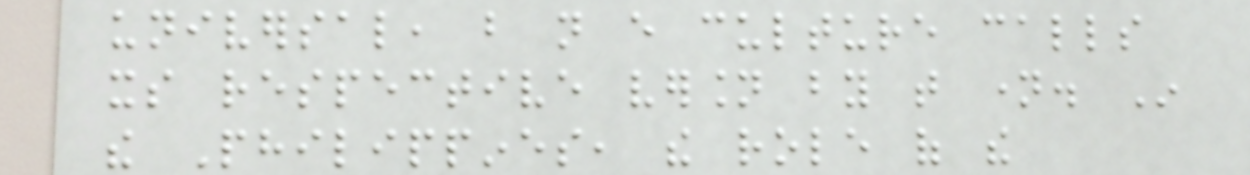universal, but not every culture calls
its respective version by that name. In
the Philippines, the role of the
